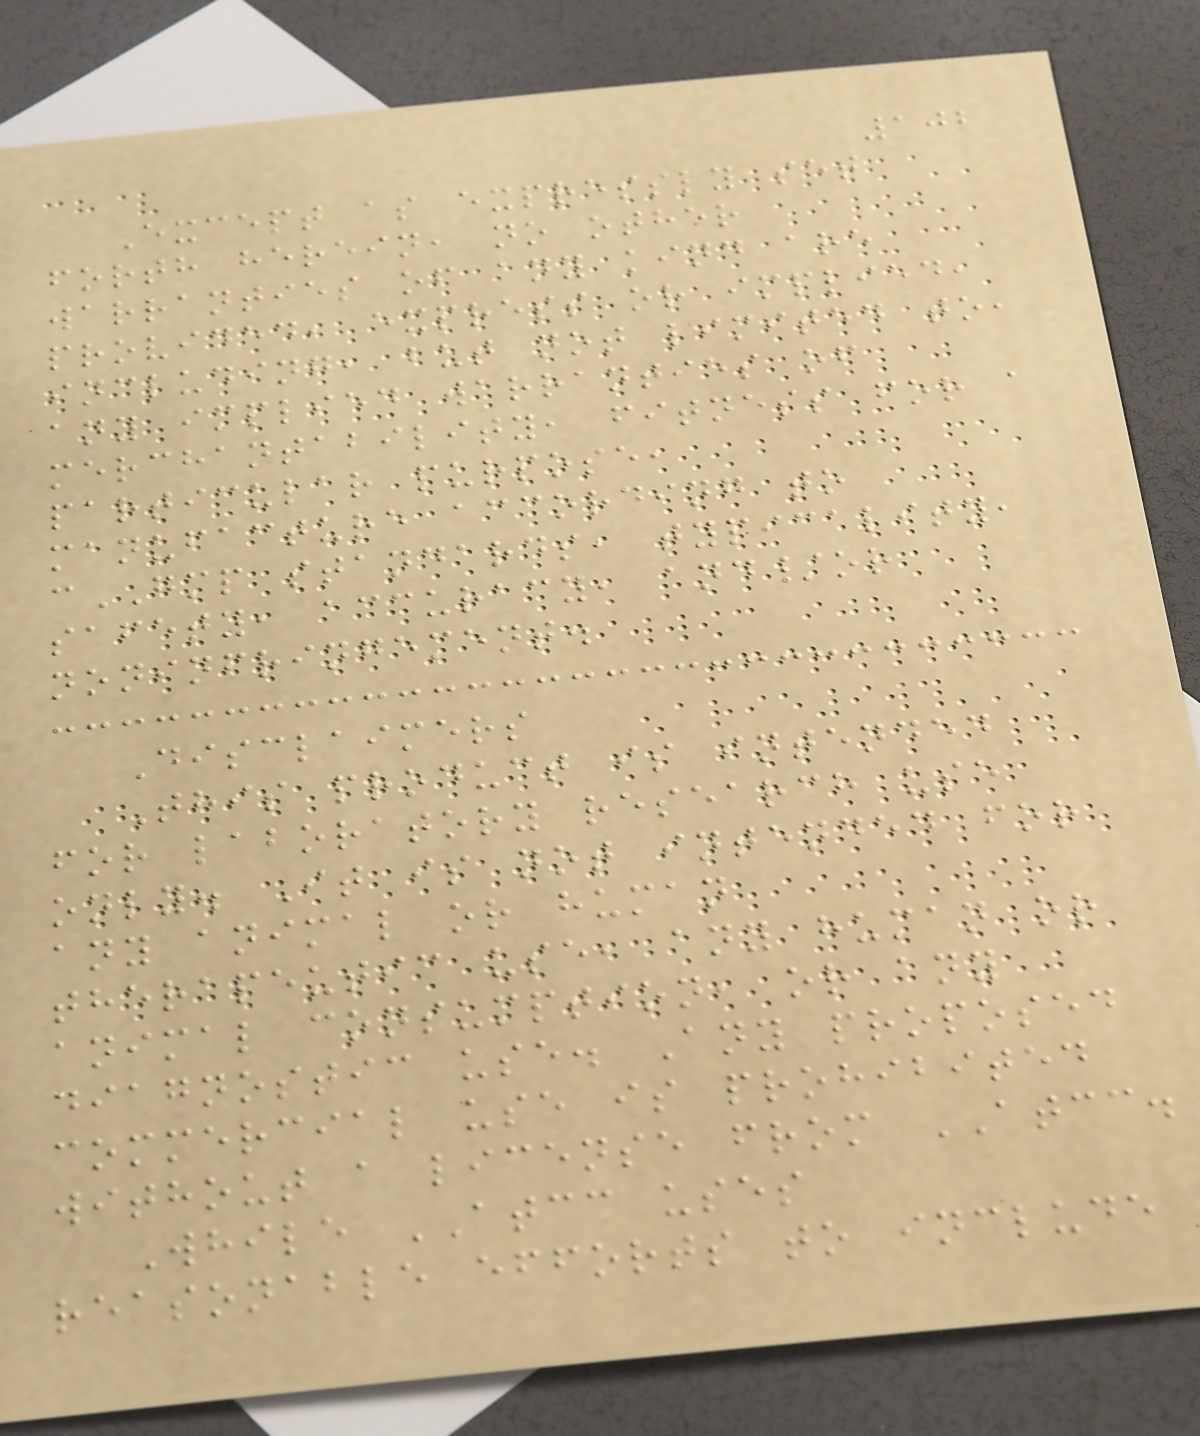102
Except as expressly set
forth herein, no other
warranties of any kind are
provided, express or implied,
including, but not limited to,
any implied warranties of
merchantability, fitness for a
particular purpose,
manufacture according to
cGMP standards, typicality,
safety, accuracy, and/or
noninfringement.
Disclaimers
This product is intended
for laboratory research use
only. It is not intended for
any animal or human
therapeutic use, any human or
animal consumption, or any
diagnostic use. Any proposed
commercial use is prohibited
without a license from ATCC.
While ATCC uses
reasonable efforts to include
